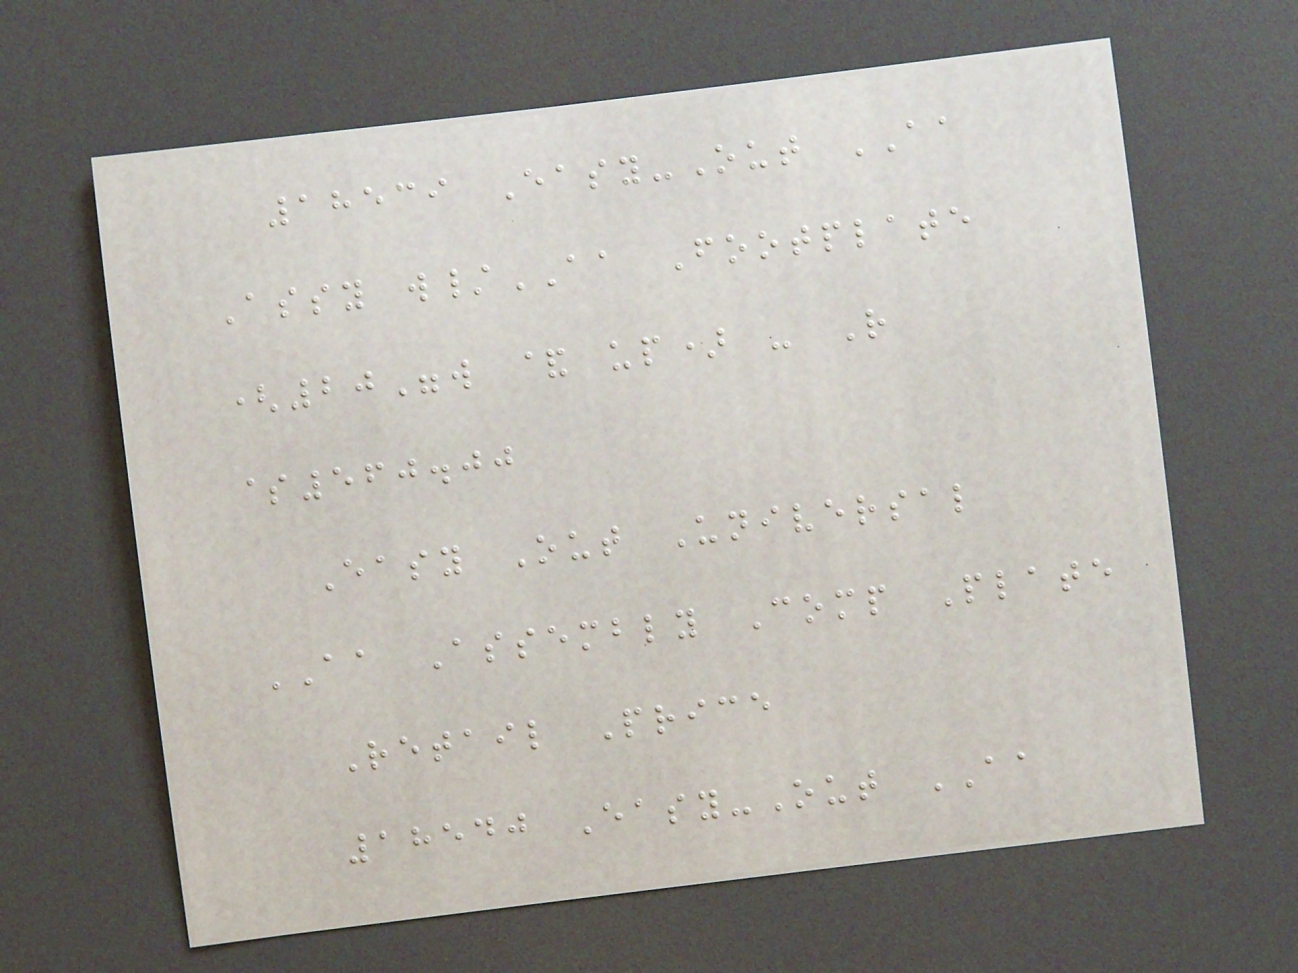18539 Easy-Out AA
Assy w/AA Footplate
(20"w & up) - R
$560.00
Easy Out Universal
AA Assembly Comp Plate
Retail Price
18540 Easy-Out AA
